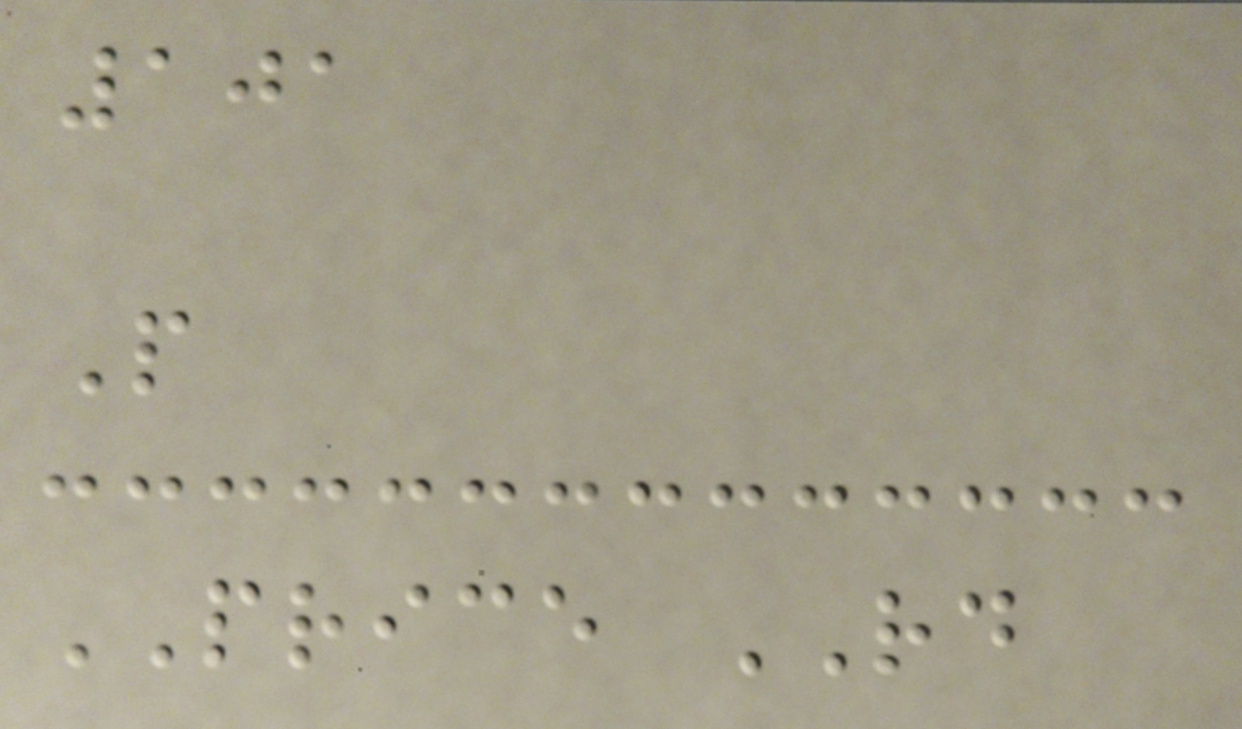101
P
PRICE RD
